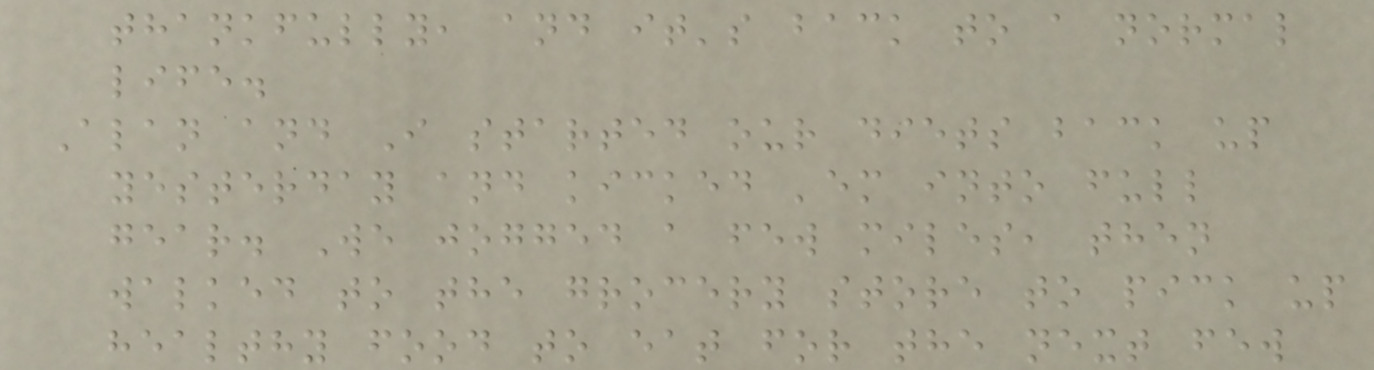thankfully, and it's back to a normal
life.
Alan and I started our diets back up
yesterday and kicked 'em into full
gear. We jogged a few miles, then
walked to the grocery store to pick up
healthy food to eat for the next few
